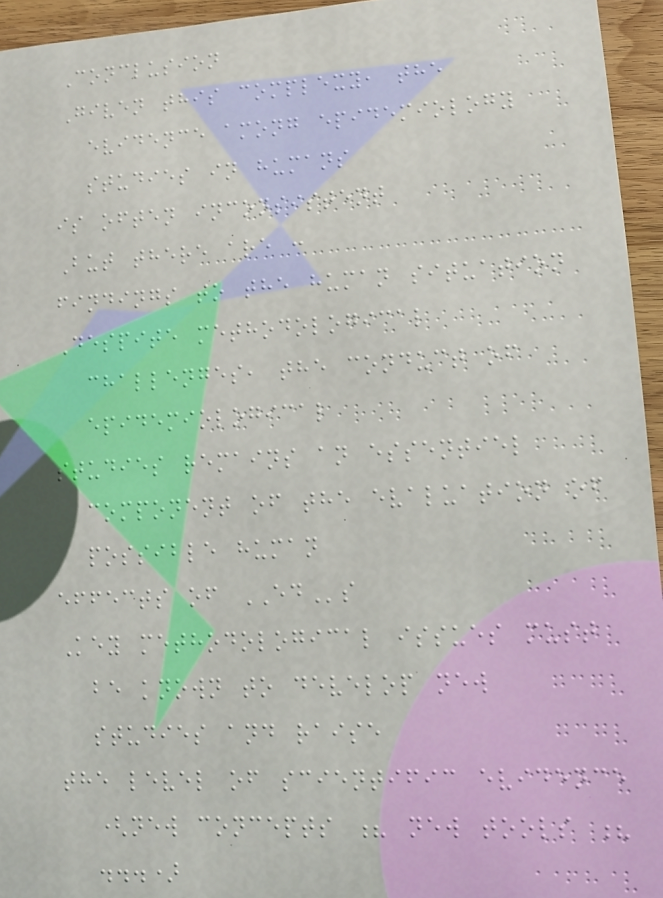Conclusion
Given this complexy, the
evidence among epidemiology
studies in humans
is often inconsistent
But there are :
findings to the human situation
Despite methodological
challenges, the conduct of
epidemiological
studies remains an essentiel
component of the evaluation of
possible human
effects of EDs
Key methodological issues must
be known to develop new
studies and raise
the level of scientific evidence
(new concepts ? new tools ?
...)
